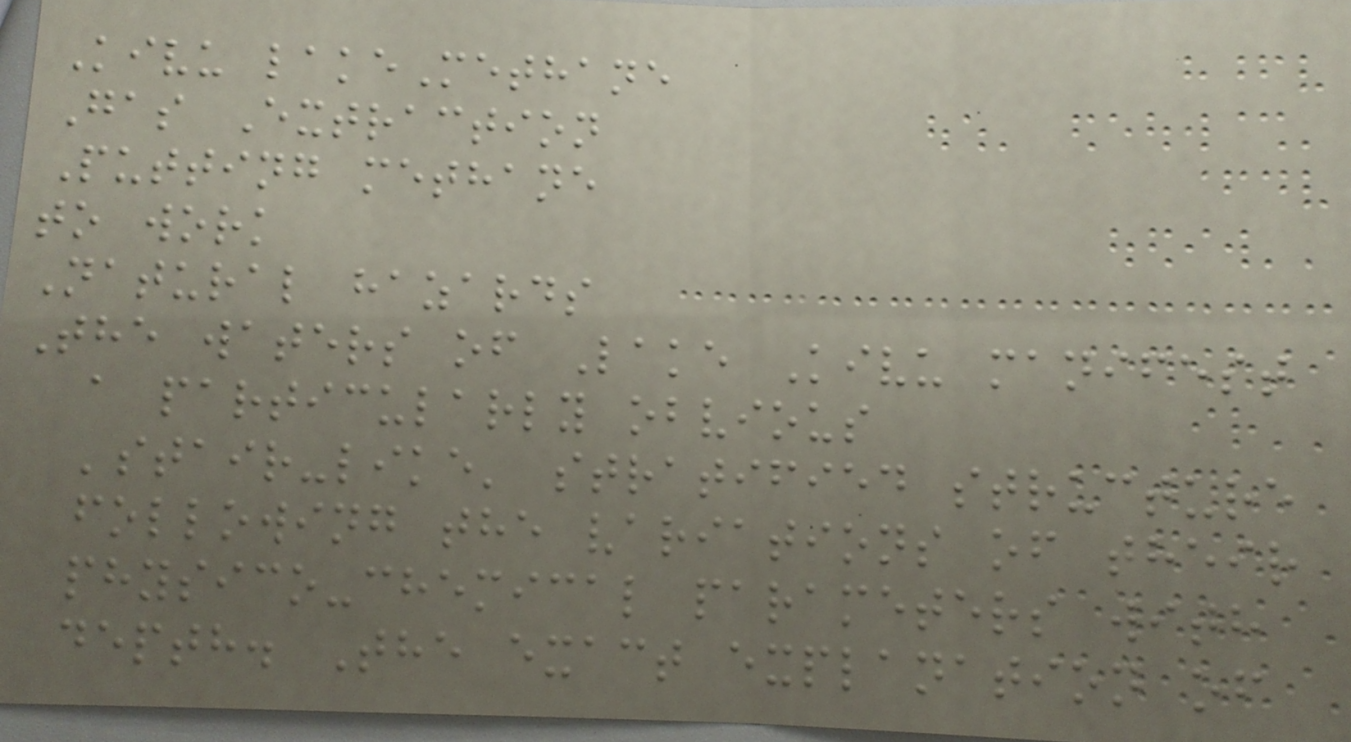Kivu lakeMethane
Gas Extraction
Putting methane
to work
Natural hazards
The waters of Lake Kivu manifest
a particularly obvious
'stair-like' stratified structure
following the variations of their
physico-chemical parameters with
depth. The exact explanation of
